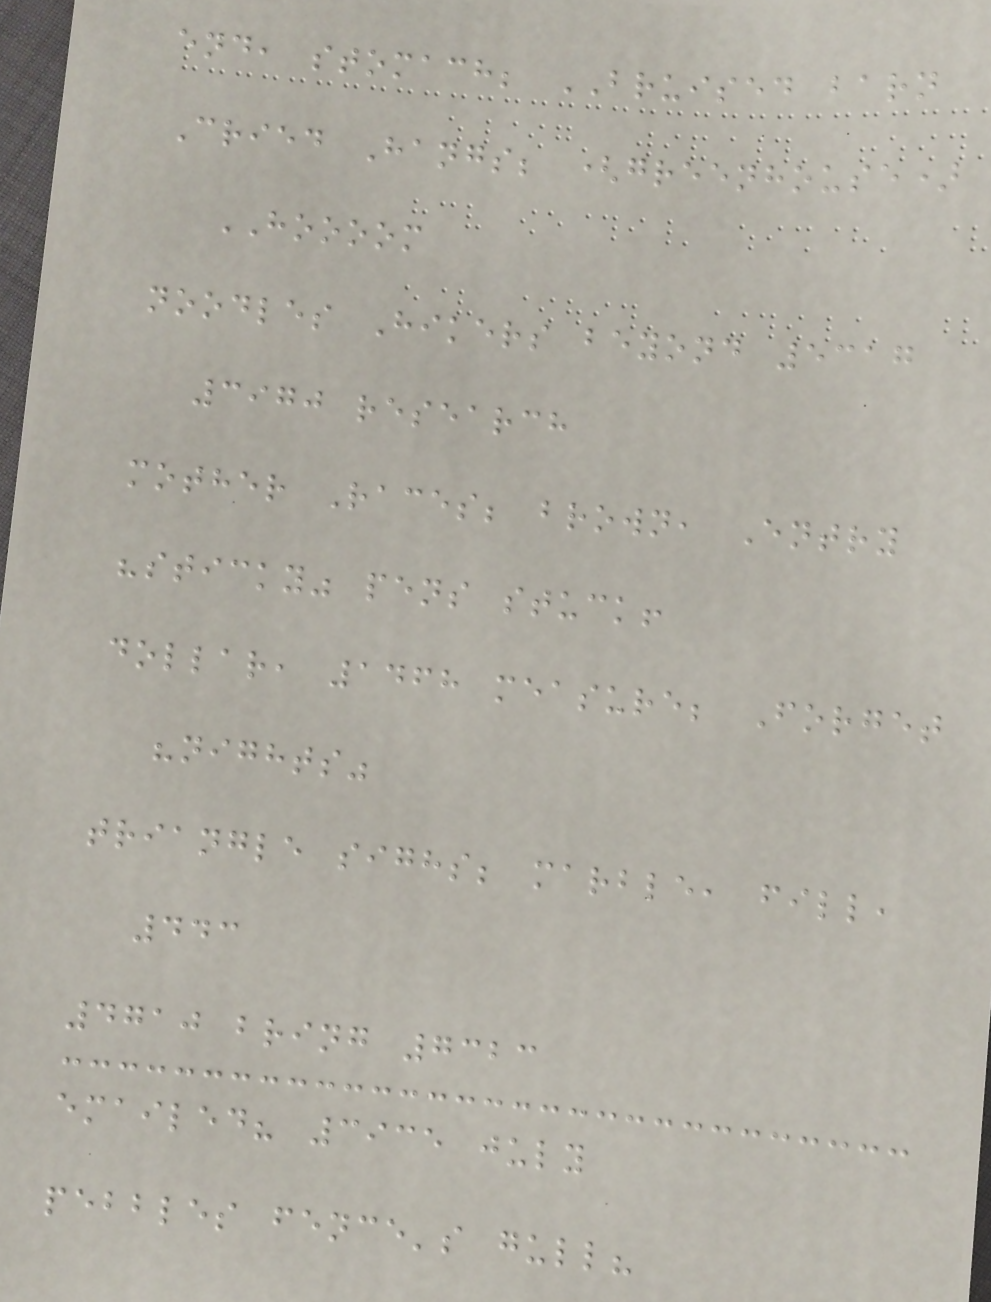end, stomach; BRUISED barn
Cried Hangs; (greenhouse)
HOOOOM
noodles Hikers beyond 5317
3970 research
mother Races; brown, Entry
"sticky" pens stuck!
dollar, 1468 measure; Forget
"nights"
triangle sighs; marble, fill,
443
4710 bring 7323
emailed? 3935 july
pebbles fence's gull?
